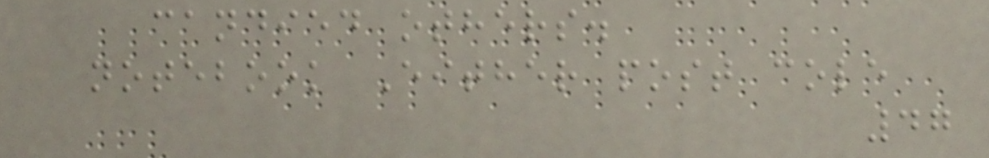candied others.
notebook Either post cole
47
